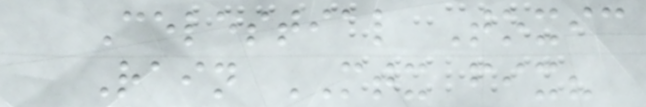Celestial Toxic
Rain MTX fix?
